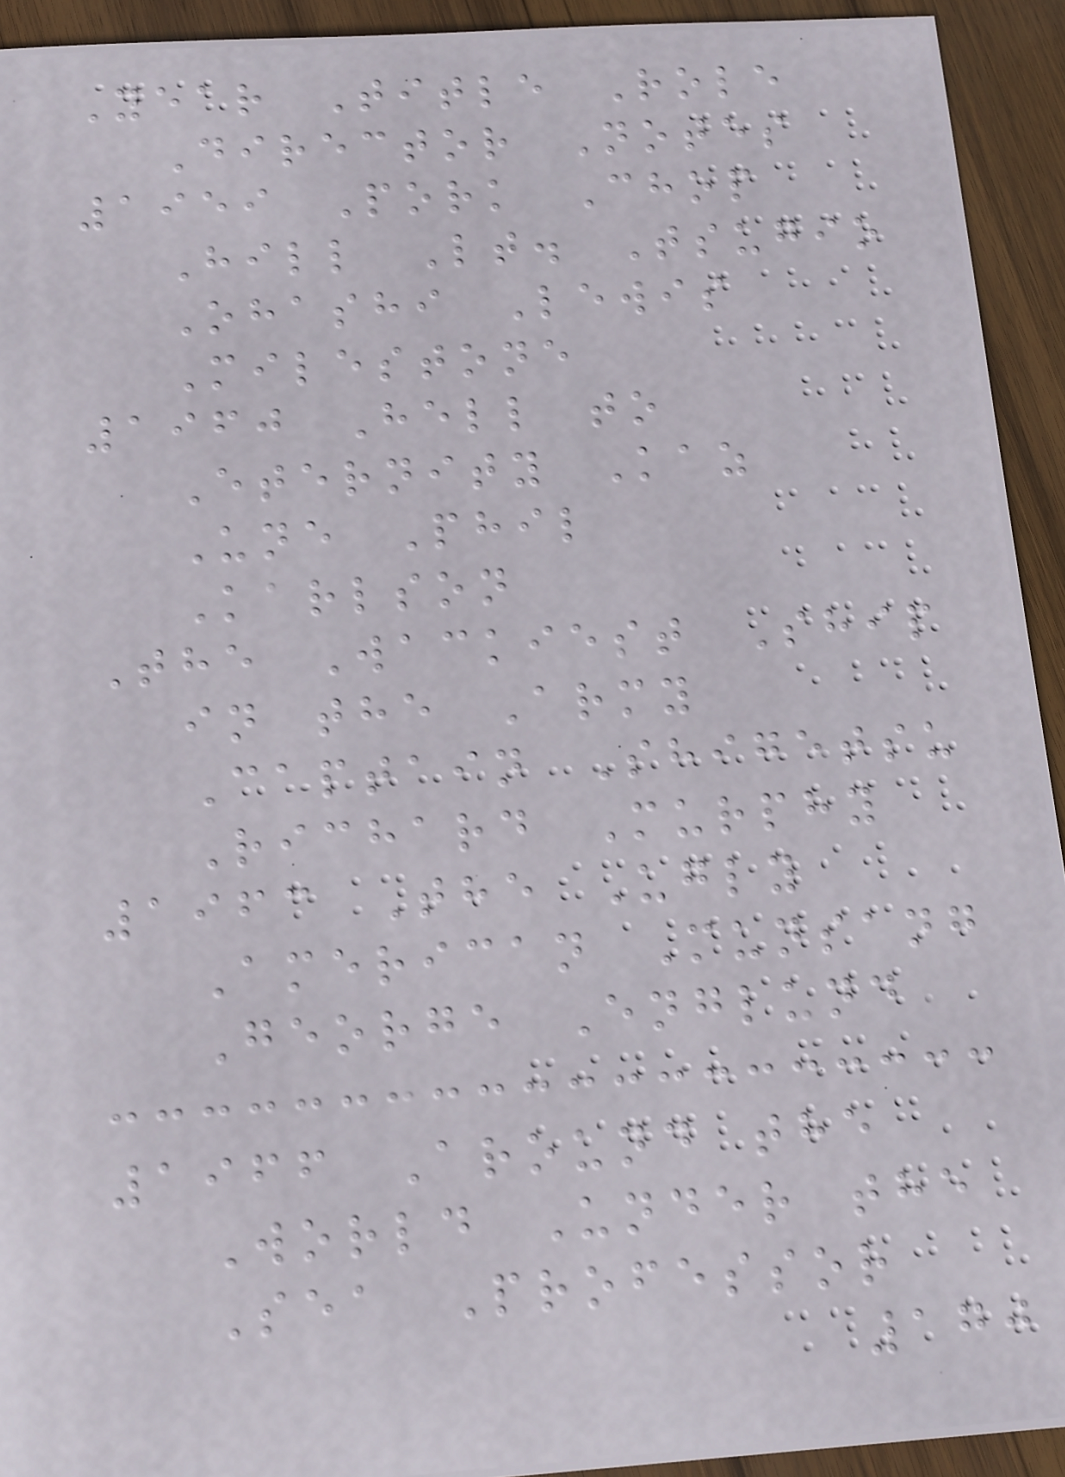Year Title Role
Director Notes
1959 Pork Chop
Hill Lt. Tsugio
Ohashi Lewis
Milestone
1960 Hell to
Eternity Kaz
Une Phil
Karlson
The Wackiest Ship
in the Army
Captain Shigetsu
Richard Murphy
1963 The Ugly
American Munsang
George Englund
1966 Around the
World Under the
Sea Professor
170
